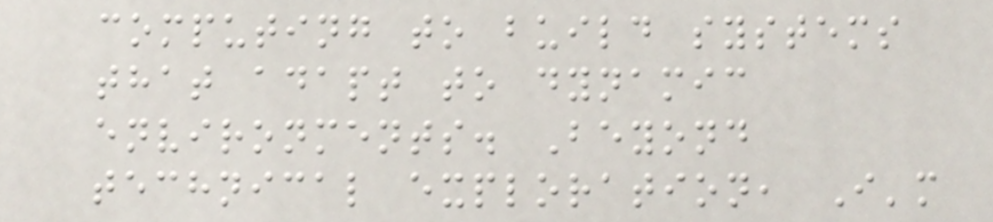computing to build systems
that adapt to dynamic
environments. Beyond
technical exploration, I'm
